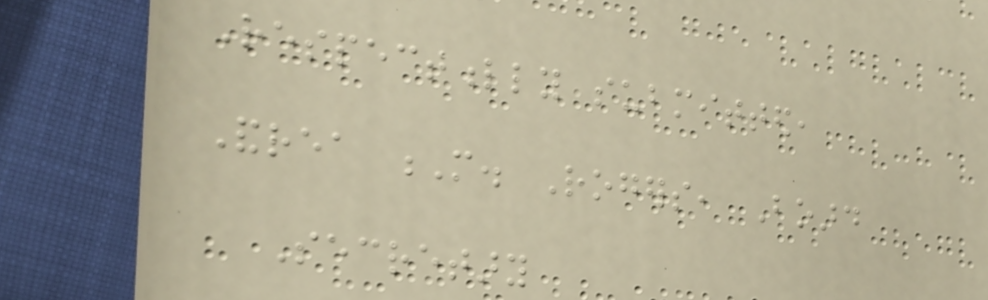Respectfully submitted,
Andrea M. Rogers, Board
Secretary
